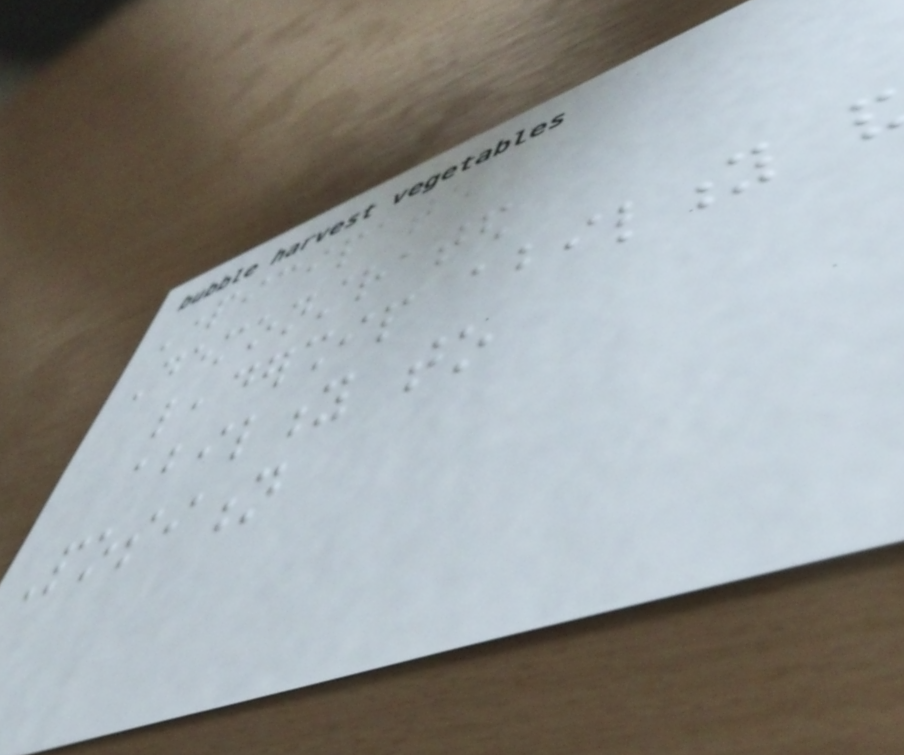Participate
Demonstrated
leadership ability and
ability to
Position
